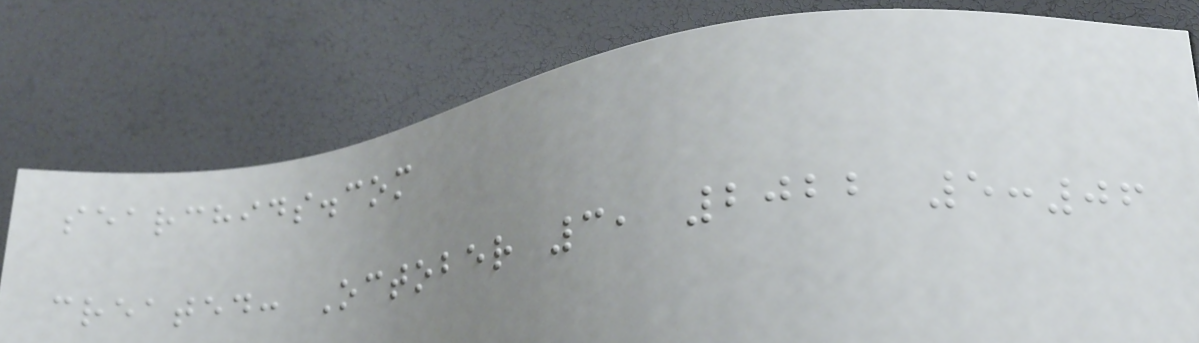searchids.com
created: October 3, 2022 5:06
